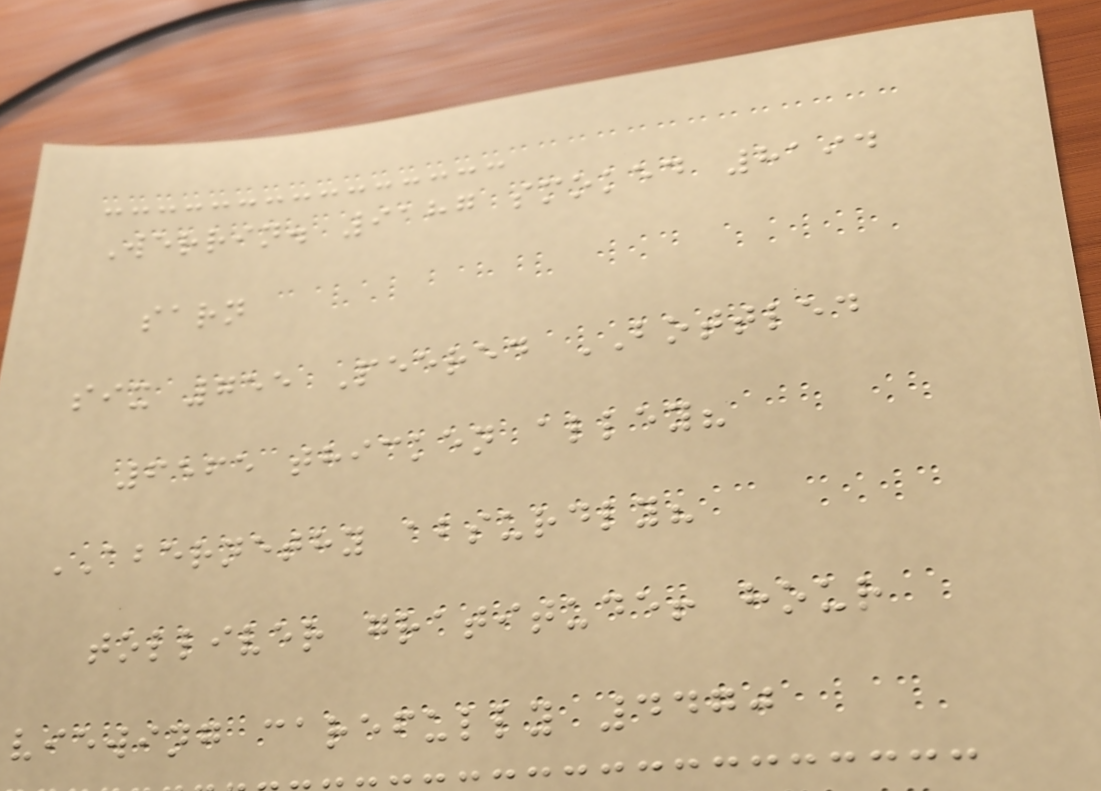Werrin. 9187 smoked 8194
sarn
six 755 Peered BOTTLED
6565 thicken alley?
ABERNETHY absurdly?
tolliver gratitude! hour
viewing carefully 4470
